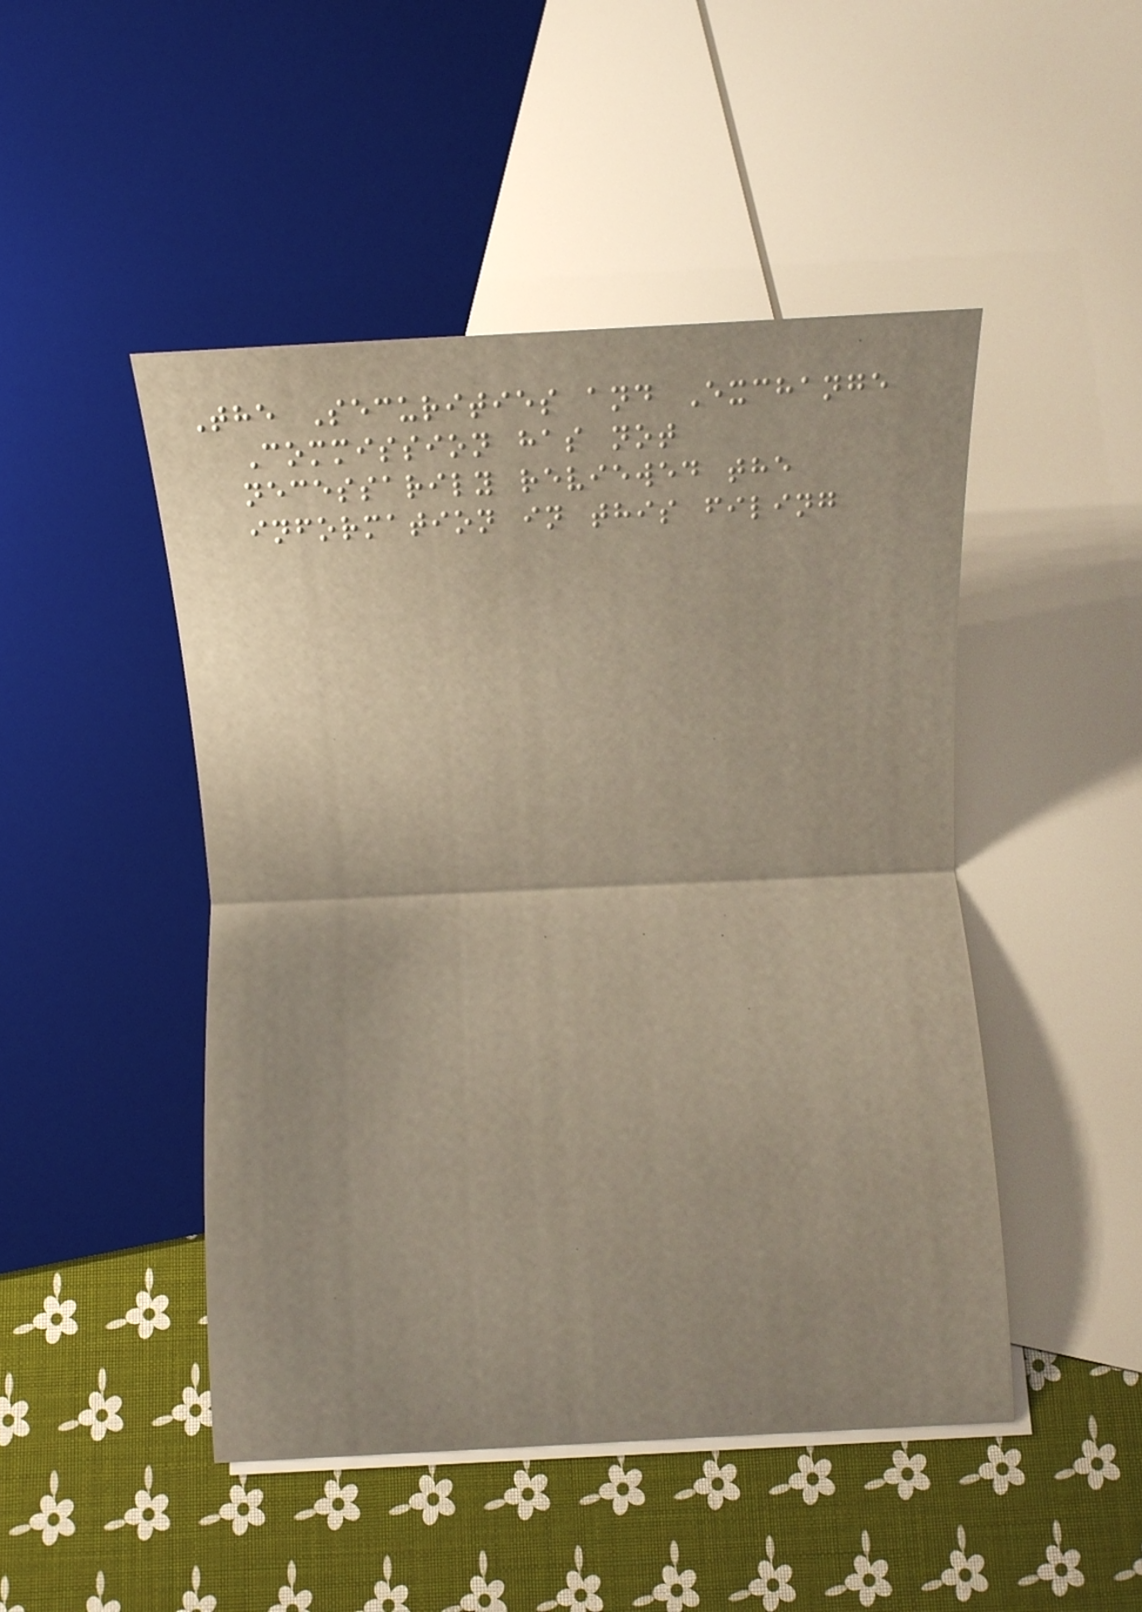The Securities and Exchange
Commission has not
necessarily reviewed the
information in this filing
